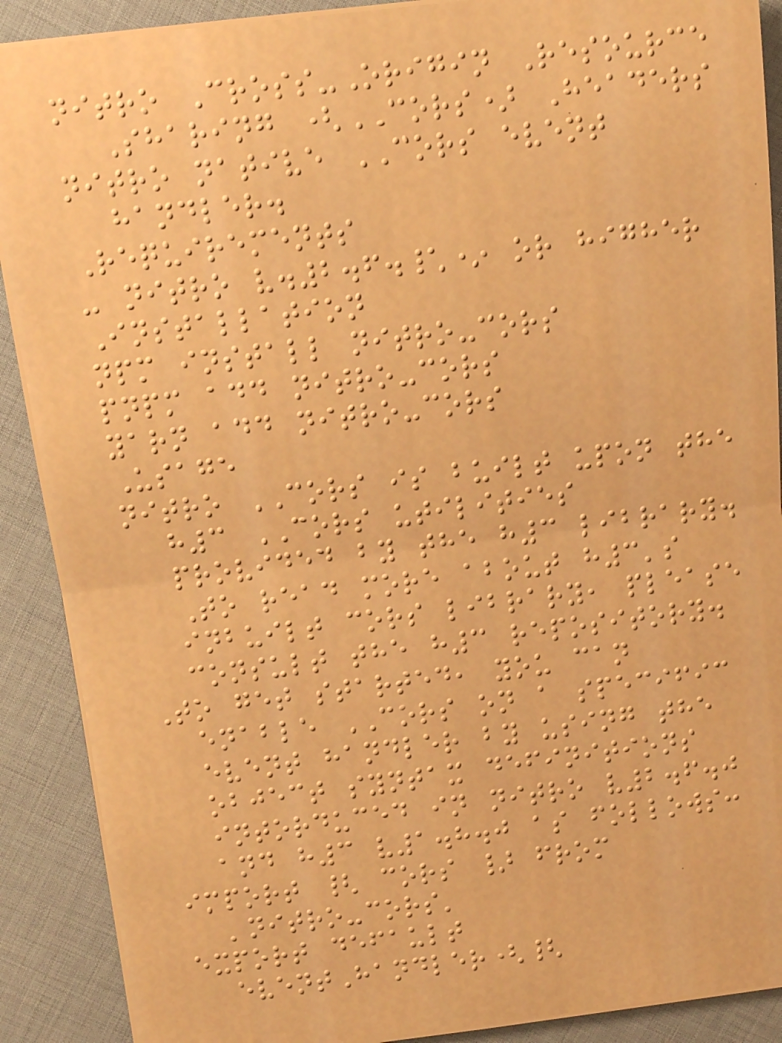nitro Cross-Origin Resource
Sharing (CORS) Headers
nitro native CORS event
handler.
Requirements
- nitro v.2.6.\* or higher
Installation
npm install nitro-cors
pnpm add nitro-cors
yarn add nitro-cors
Usage
nitro CORS is built upon the
h3 CORS utilities
provided by the h3 library.
To read more about h3's
inbuilt cors library, please
consult the h3 repository.
To get started, you can
enable CORS on a specific
event handler by using the
object syntax definitions
intorduced in nitro v2.6.0
and h3 v1.8.0 as follows:
import { cors } from
'nitro-cors'
export default
eventHandler({
